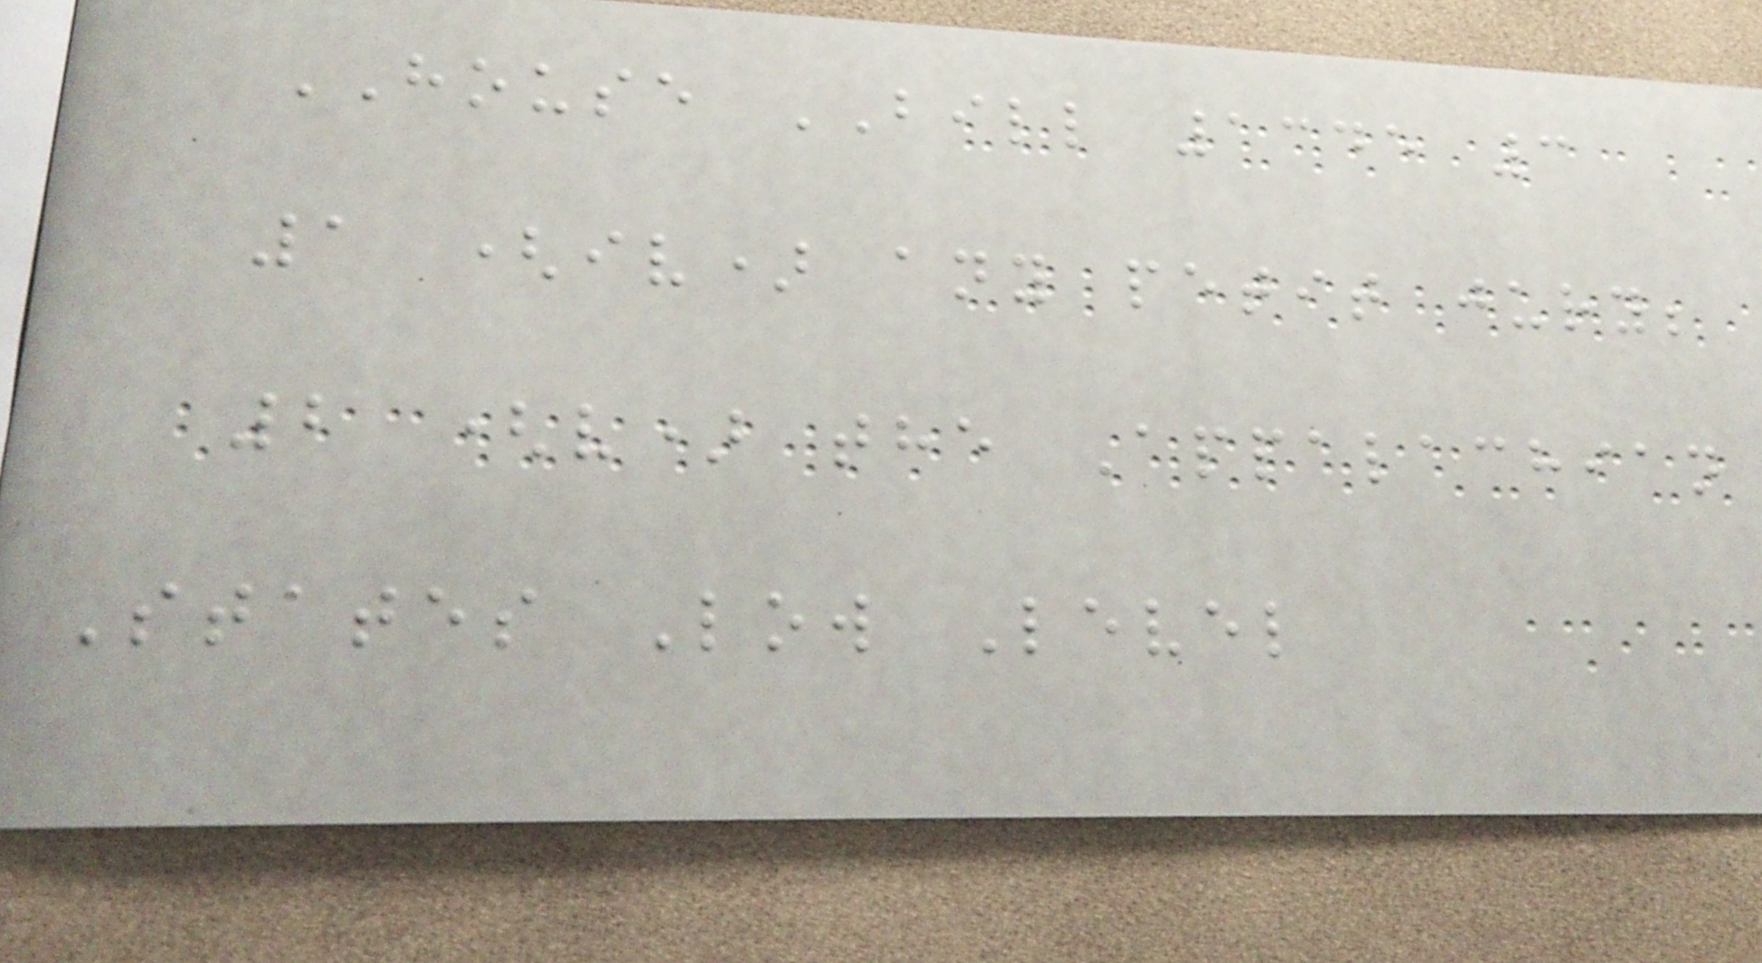HOUSE BILL 1345 3
1 (iv) any petit jury;
2 (v) the Appalachian
States Low Level
